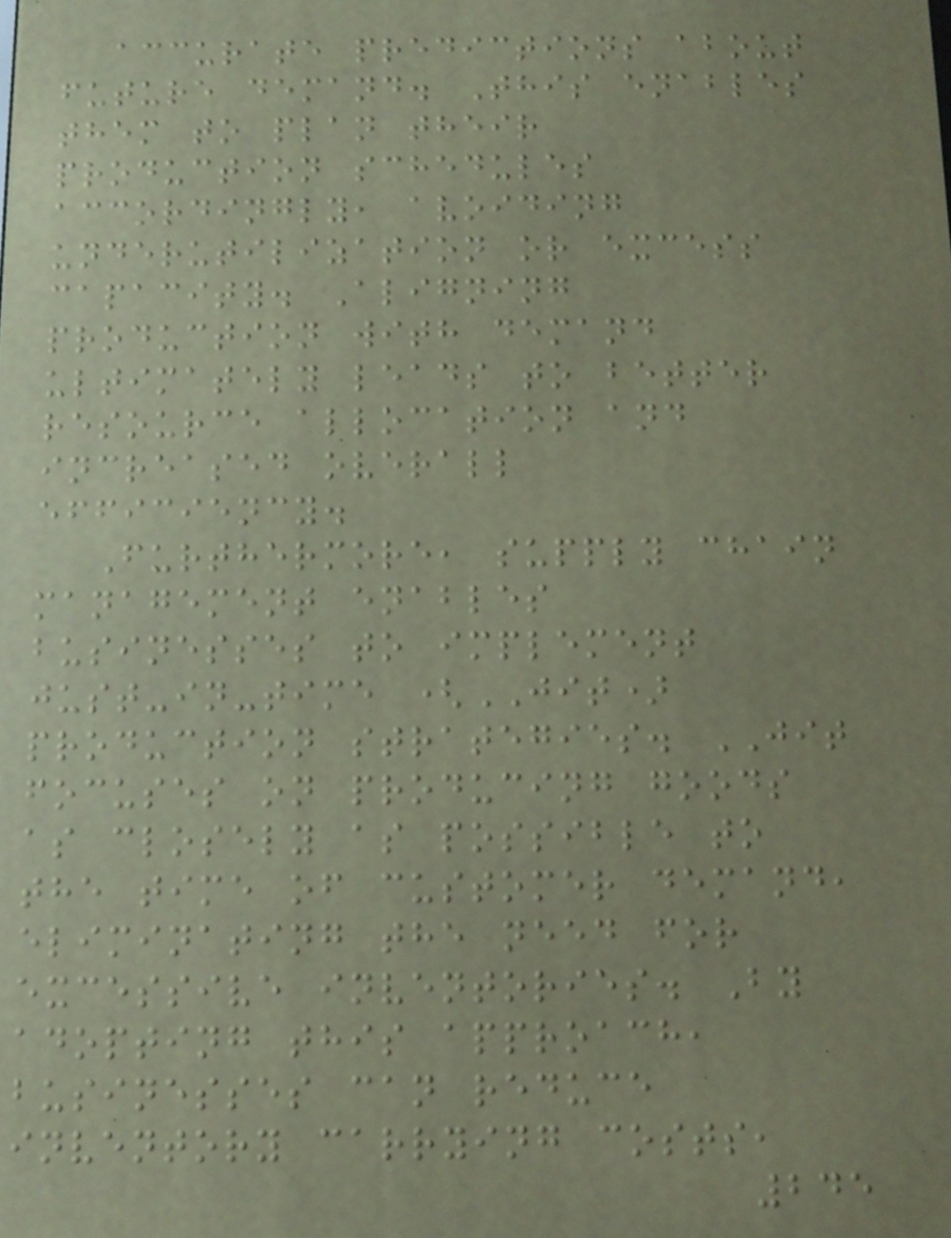accurate predictions about
future demand. This enables
them to plan their
production schedules
accordingly, avoiding
underutilization or excess
capacity. Aligning
production with demand
ultimately leads to better
resource allocation and
increased overall
efficiency.
Furthermore, supply chain
management enables
businesses to implement
just-in-time (JIT)
production strategies. JIT
focuses on producing goods
as closely as possible to
the time of customer demand,
eliminating the need for
excessive inventories. By
adopting this approach,
businesses can reduce
inventory carrying costs,
245
